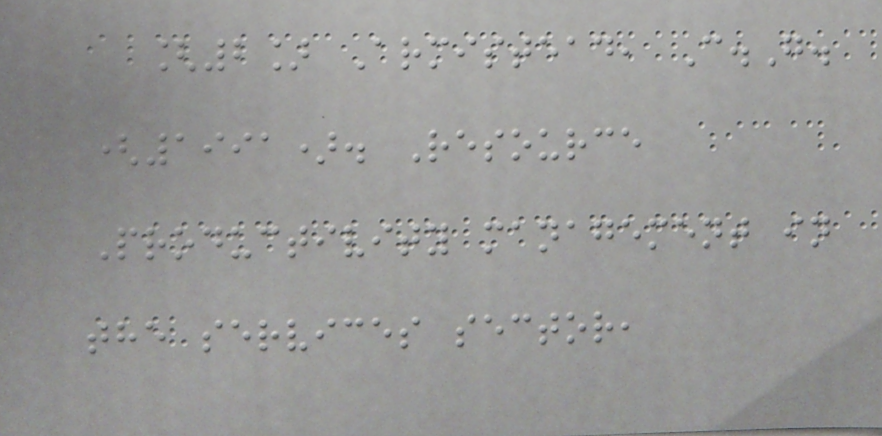[2] Armistead, C.G.
(1991). Resource
Productivity management in
the services sector,
